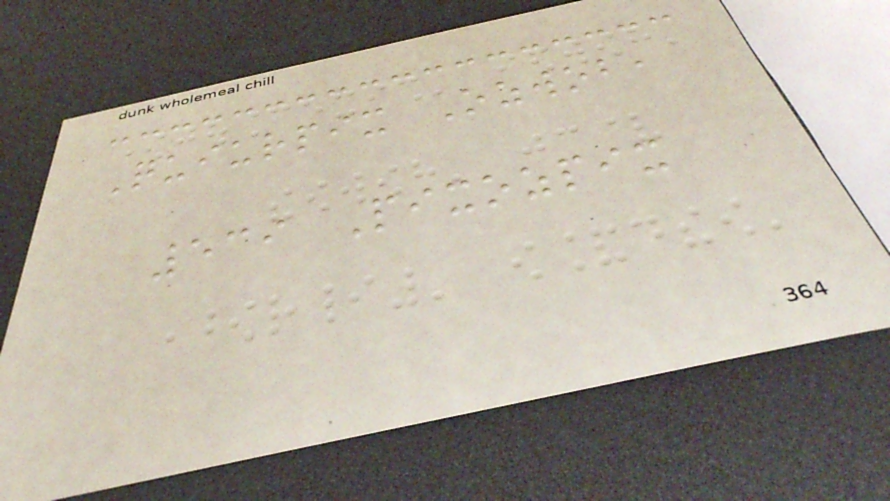Quiurpix Ozwob,
539 Pixozpix
